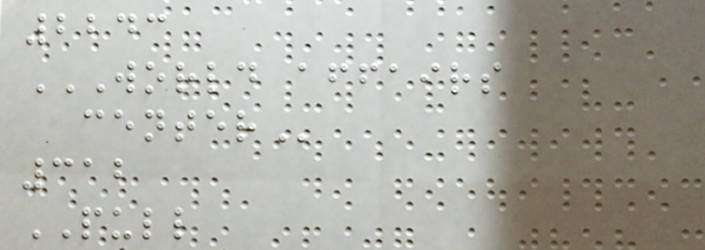2243
WORLD AFFAIRS
CENTER
312
PULL
